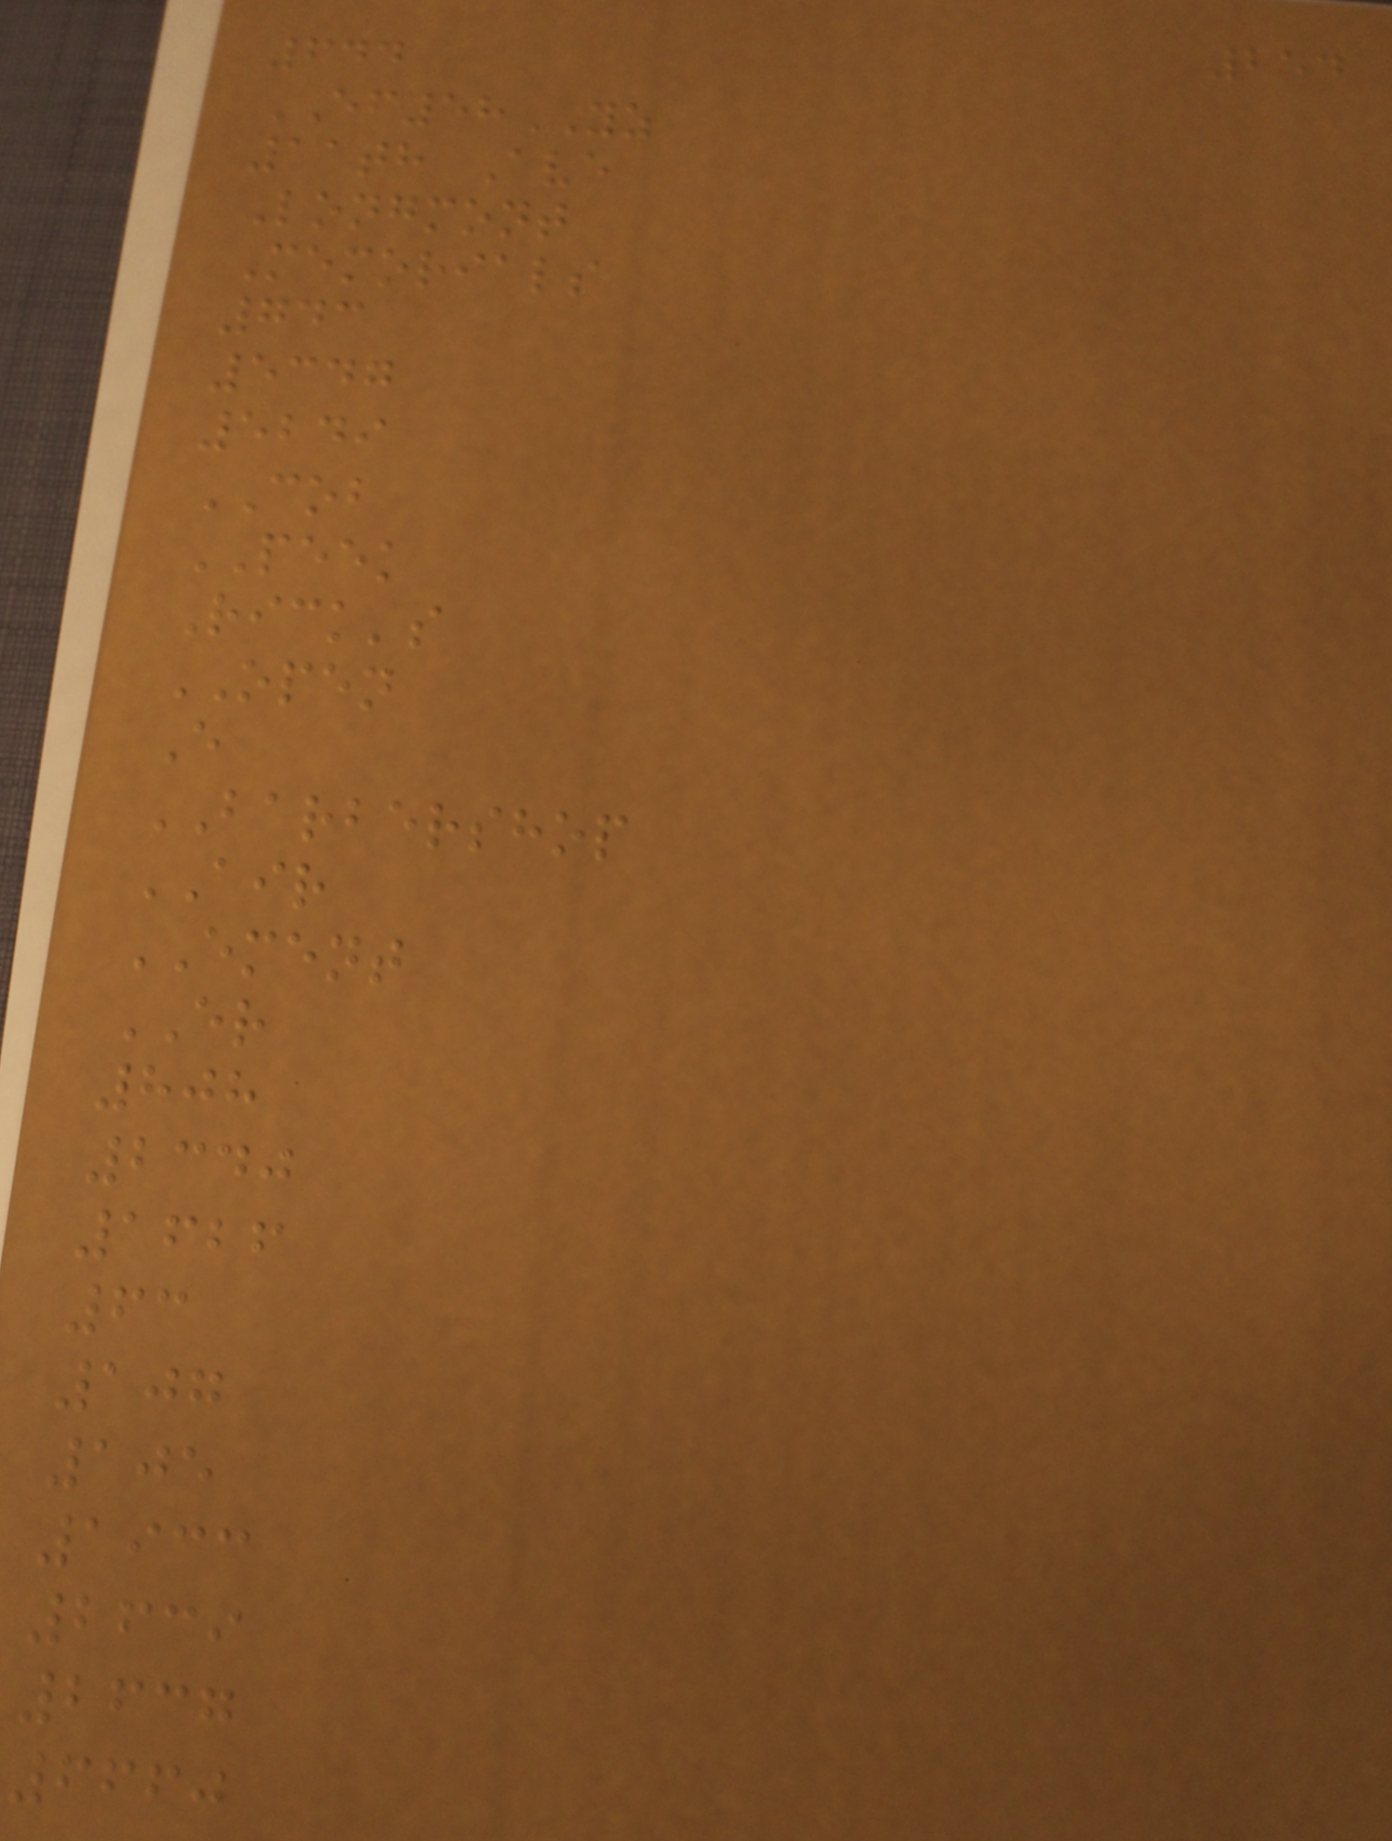254
644
EF58YZ
11th Ave
Longmont
Memorials
743
5347
5249
COB
PEEK
Rick's
OPEN
E
BARBERSHOP
AIR
EMENT
ER
808
2340
1626
63
107
105
1933
2639
2637
6660
